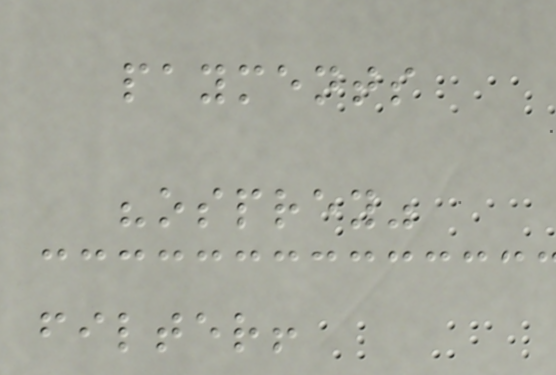payments
"osprey"
filter!
